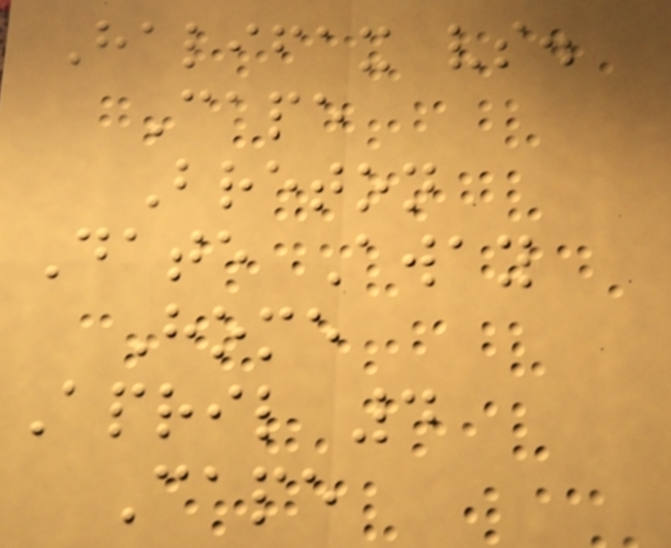Halifax vs.
Cape
Breton
Date Away
Home
April 4
Cape
